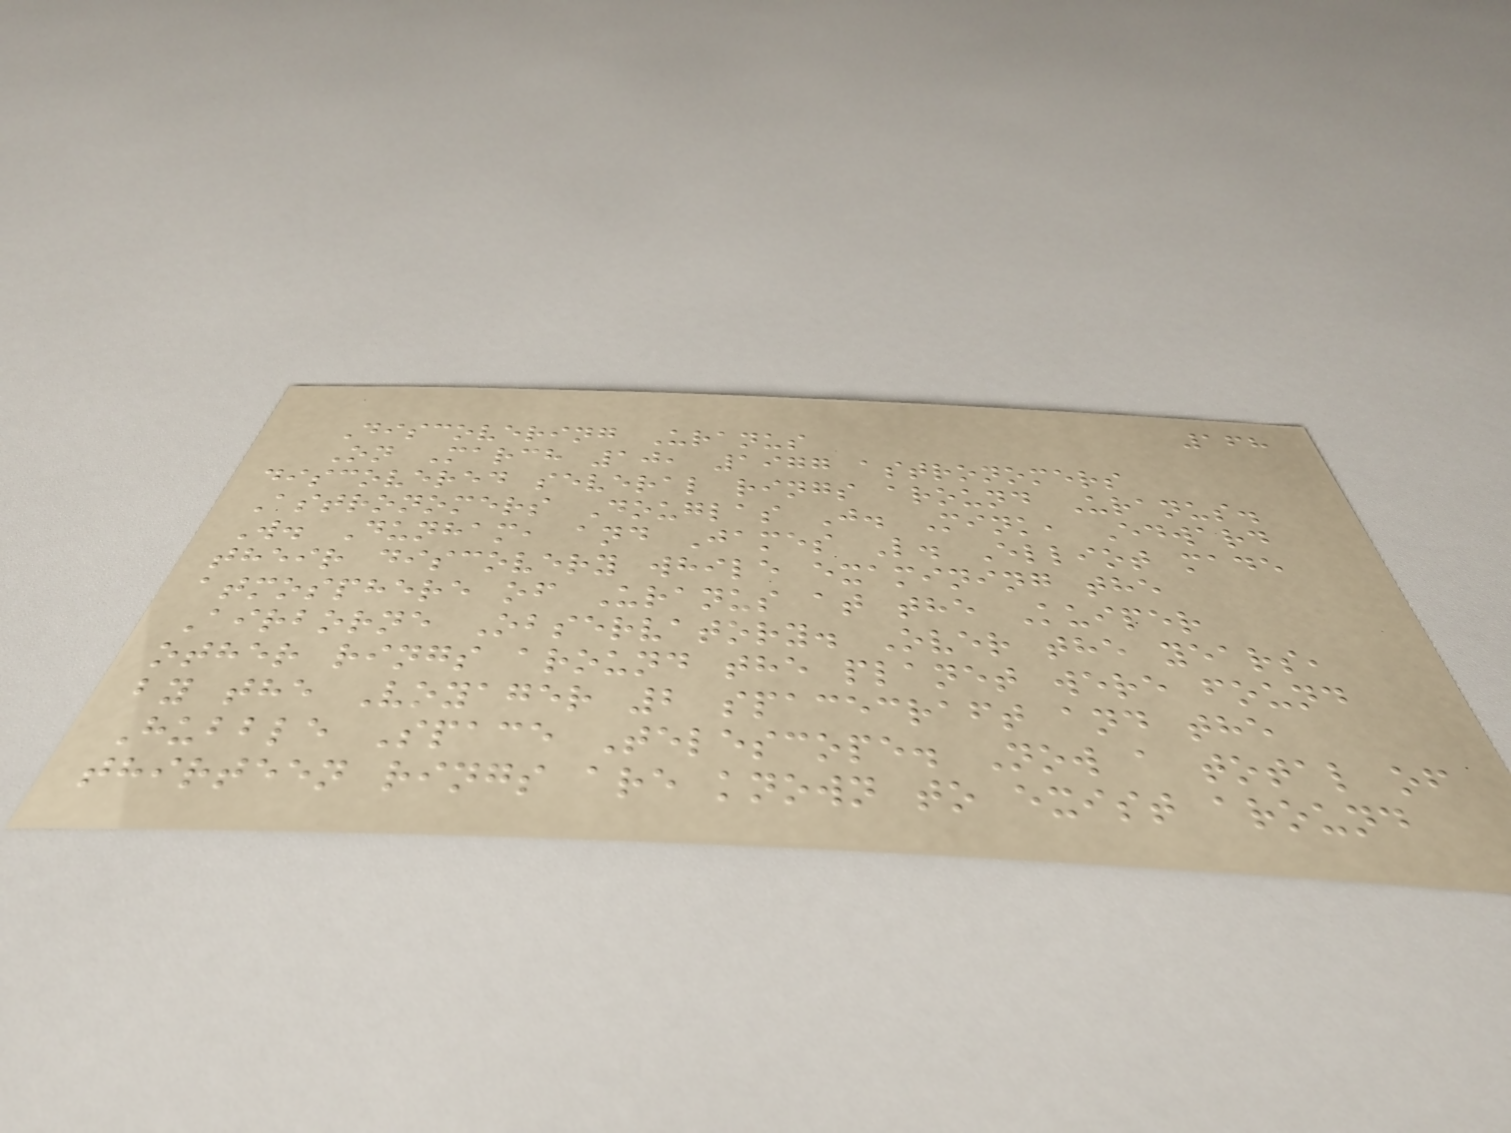168
Discovering Uranus
On March 10, 1977 astronomers
discovered several rings around Uranus.
Astronomers Douglas J. Mink, Edward
W. Dunham, and James L. Elliot made
their discovery while examining the
atmosphere of Uranus at the Kuiper
Airborne Observatory. Over the years,
other rings around the planet were found
by the Voyager 2 spacecraft and the
Hubble Space Telescope. Now a total of
thirteen rings are known to exist around
